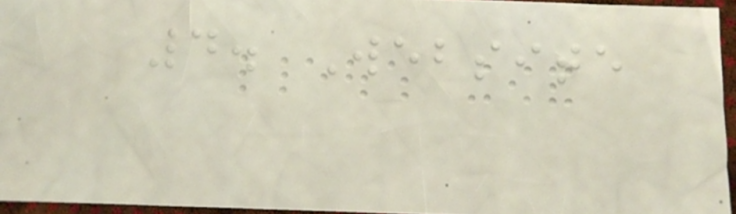4. Website
